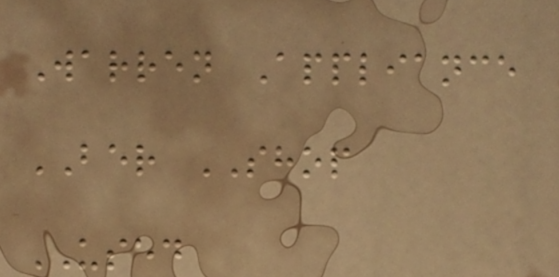Warren Appliance
BER SHOP
USED
